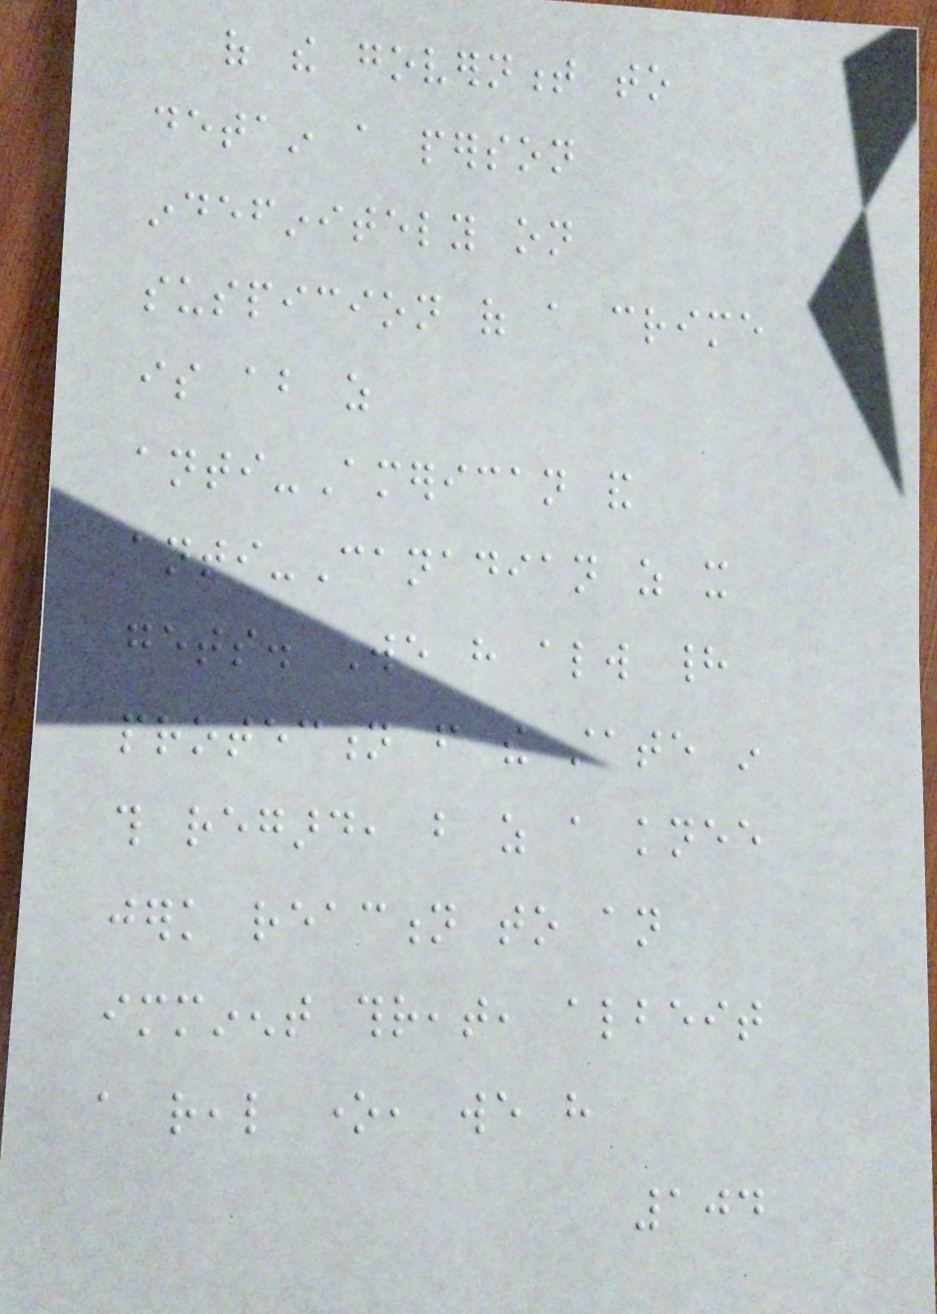of the government to
detain a person
indefinitely on
suspicion of a crime
is about as
anti-American and
anti-Canadian as it
gets. We have always had
protection from the state in
this regard, but as a knee
jerk reaction to an
imminent threat, albeit
a real one, we have
104
